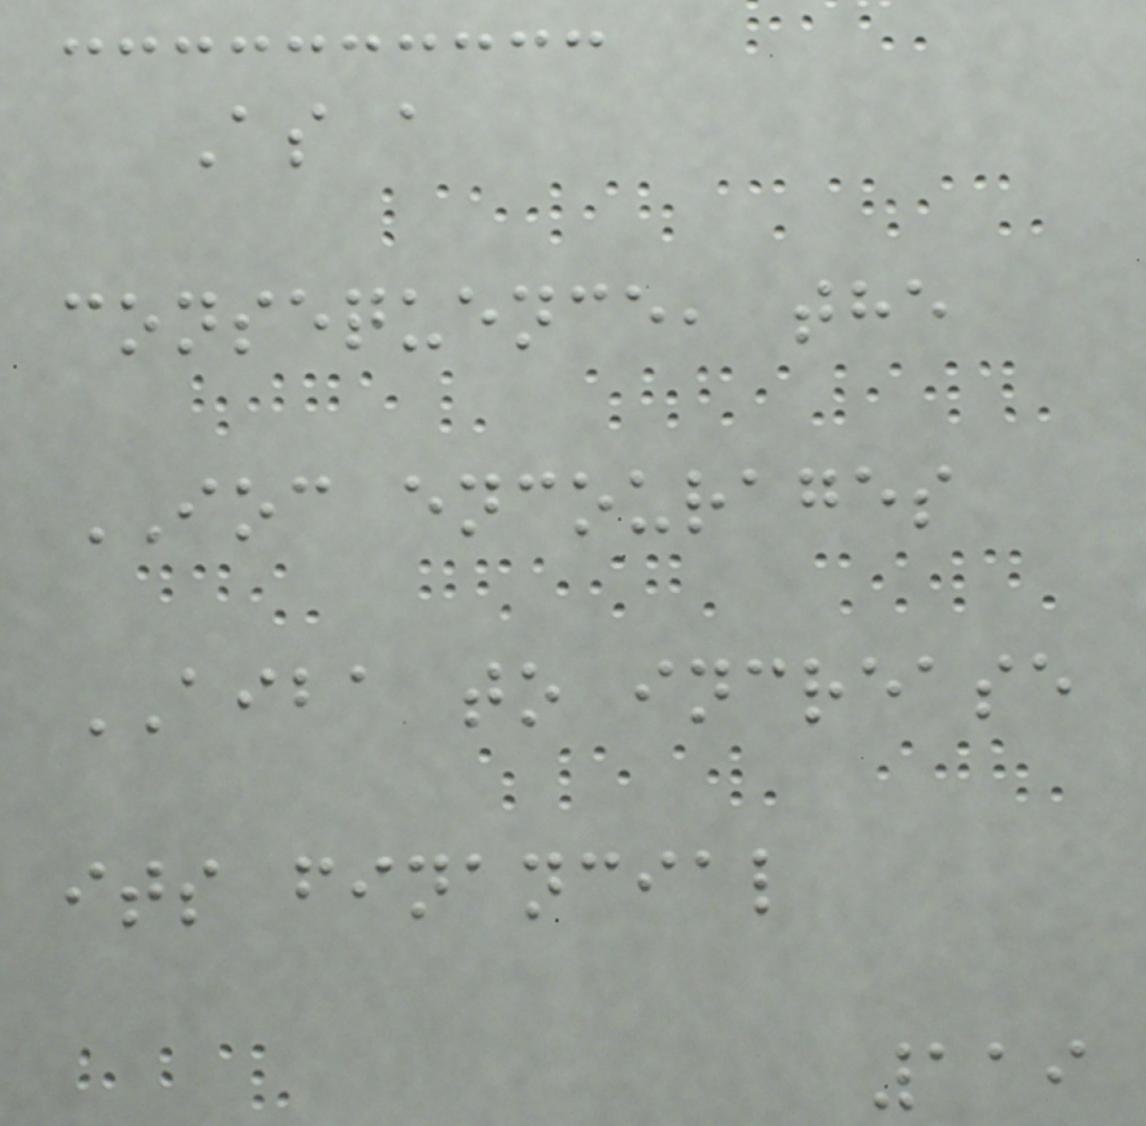As a
consequence, the
IOC encourages
AIBA to increase
its financial
119
